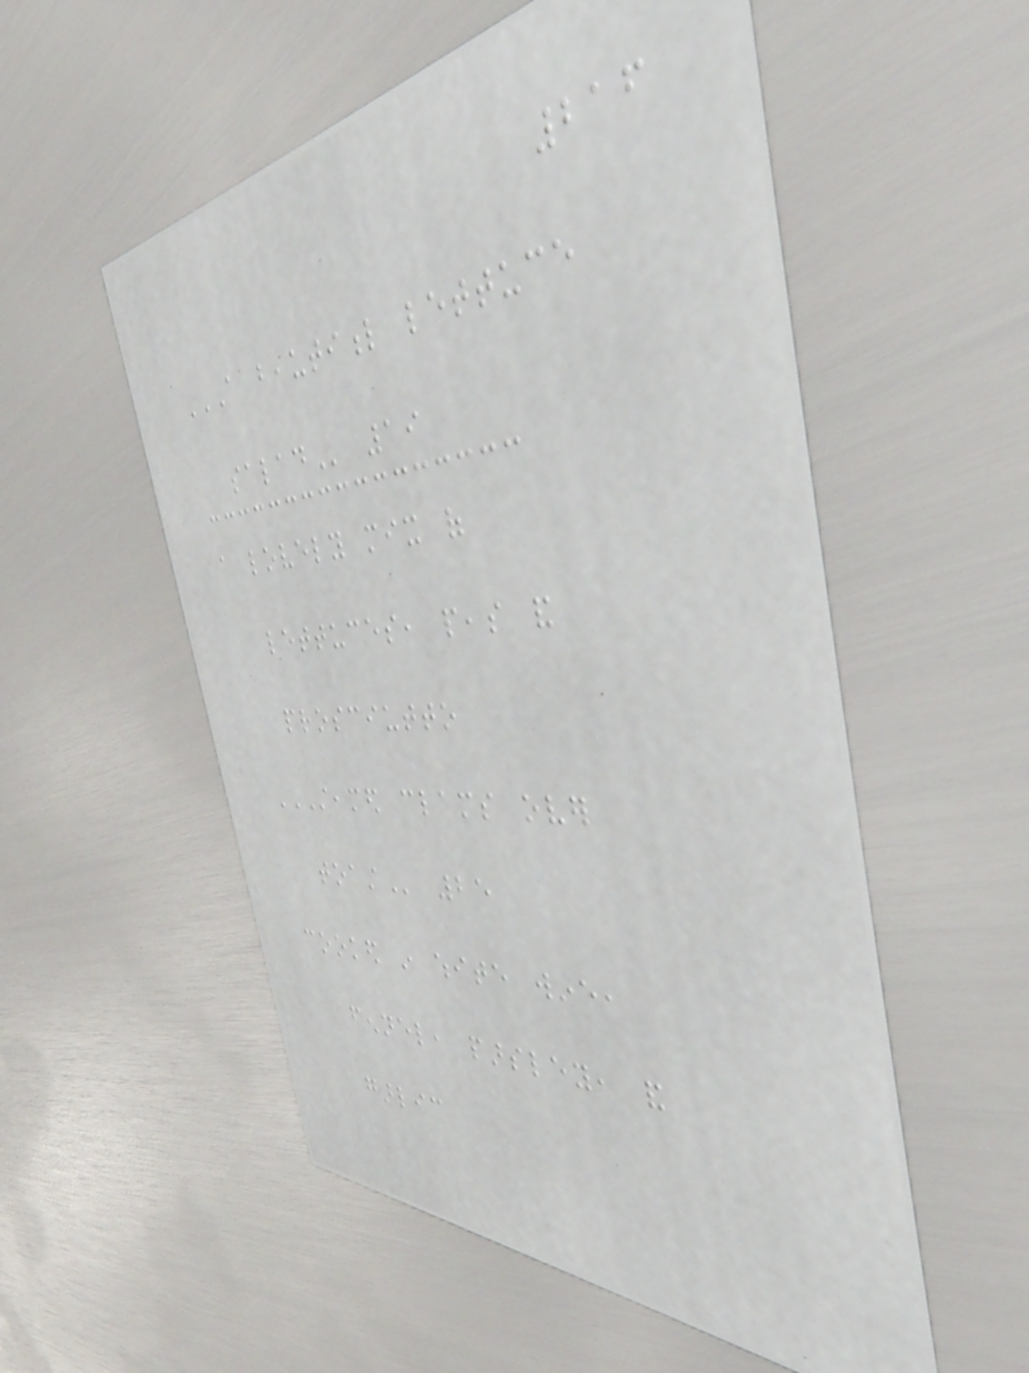216
A BEAUTIFUL LETTUCE
SALAD 19
a lovely mix of
lettuces, peas and
prosciutto
STEAMED CLAMS OVER
TOAST 25
cooked in white wine,
fennel, parsley, and
garlic
